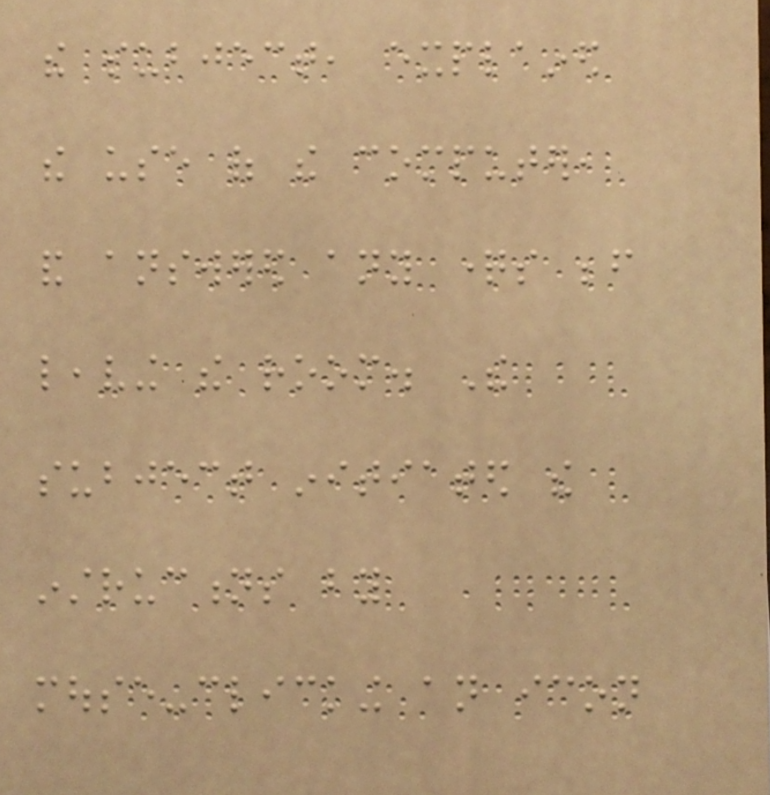the subject, explained
the use of the computer,
and answered any questions before
leaving the room. The
subject initiated the
instructions by
mouse-clicking an icon
